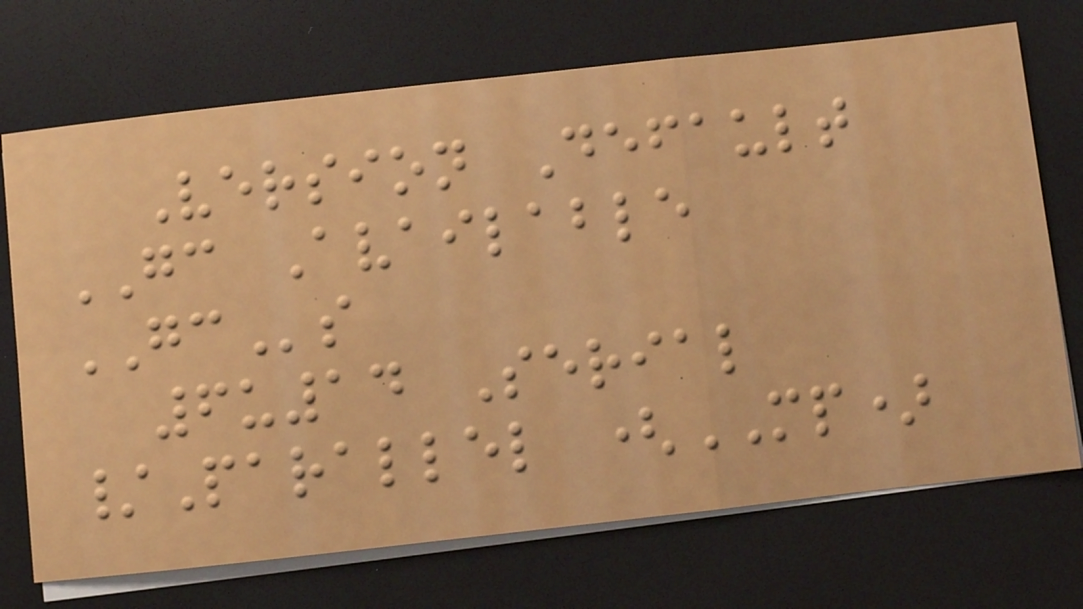Version Default
GC Available
GCs
6u14 Serial
/Parallel (MP)
